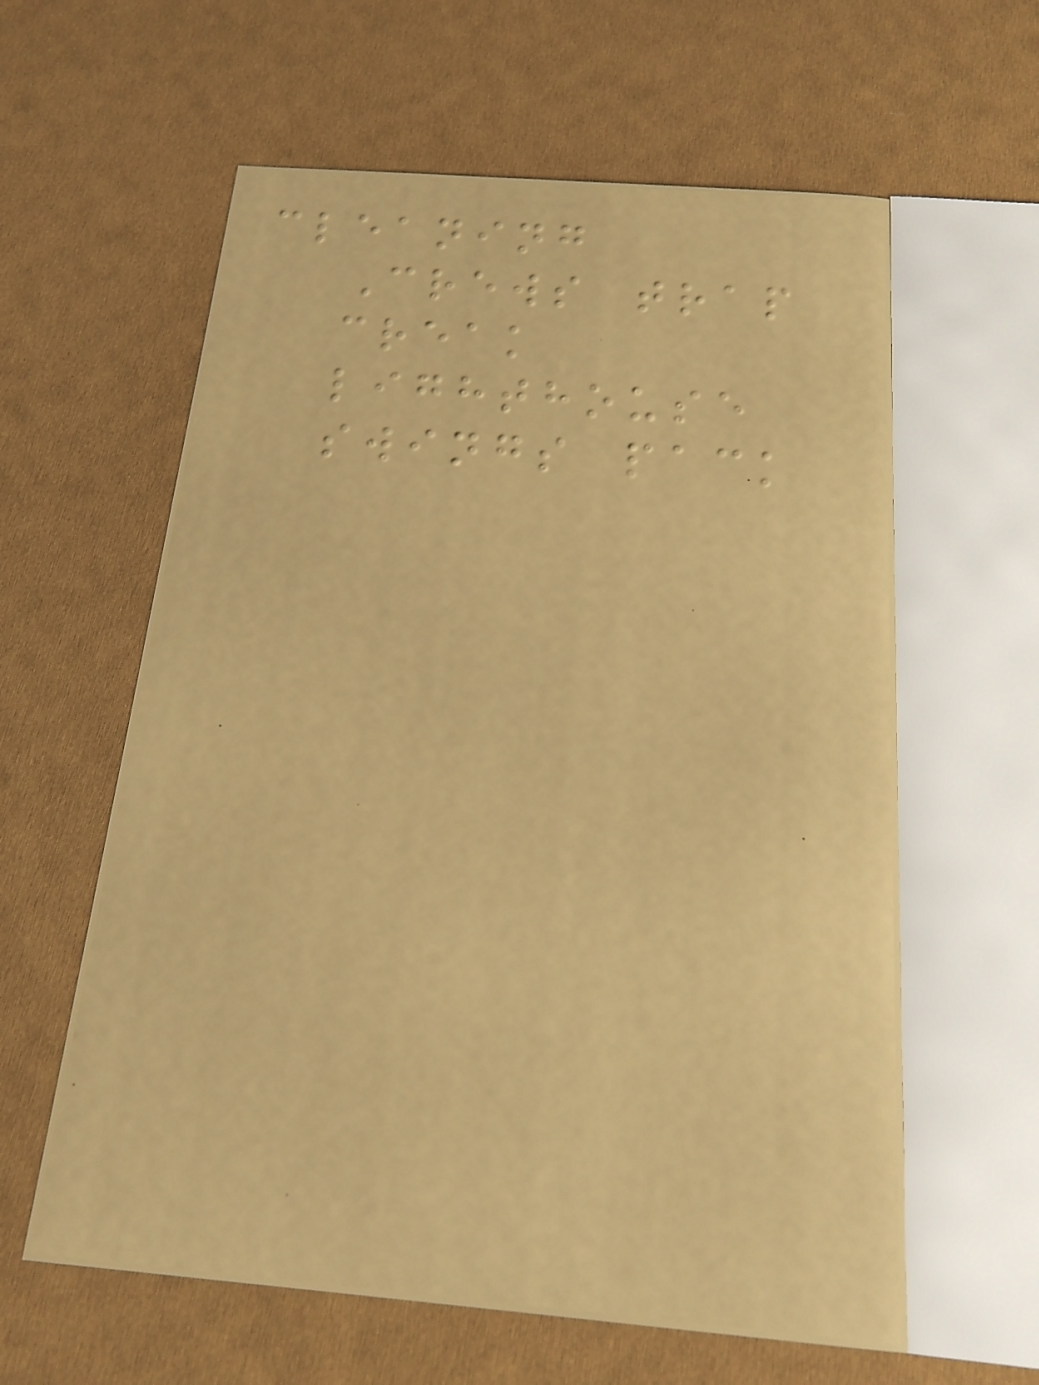cleaning
Crews trap
creak
lighthouse
swings pack
